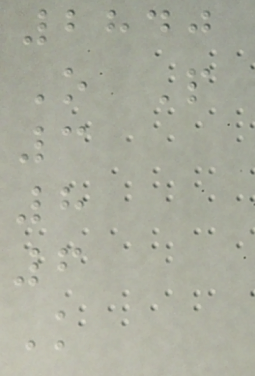2840
O P
3
8
6
K
